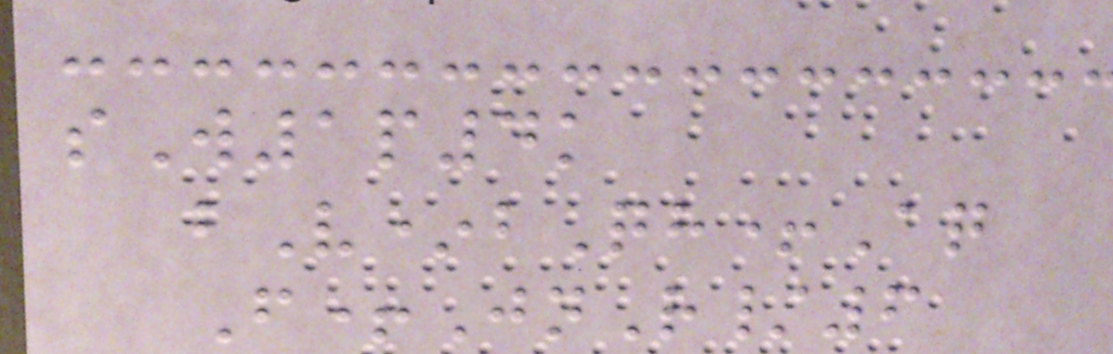sW1p4k
bV*bQh+Aq
F+JnR/6
